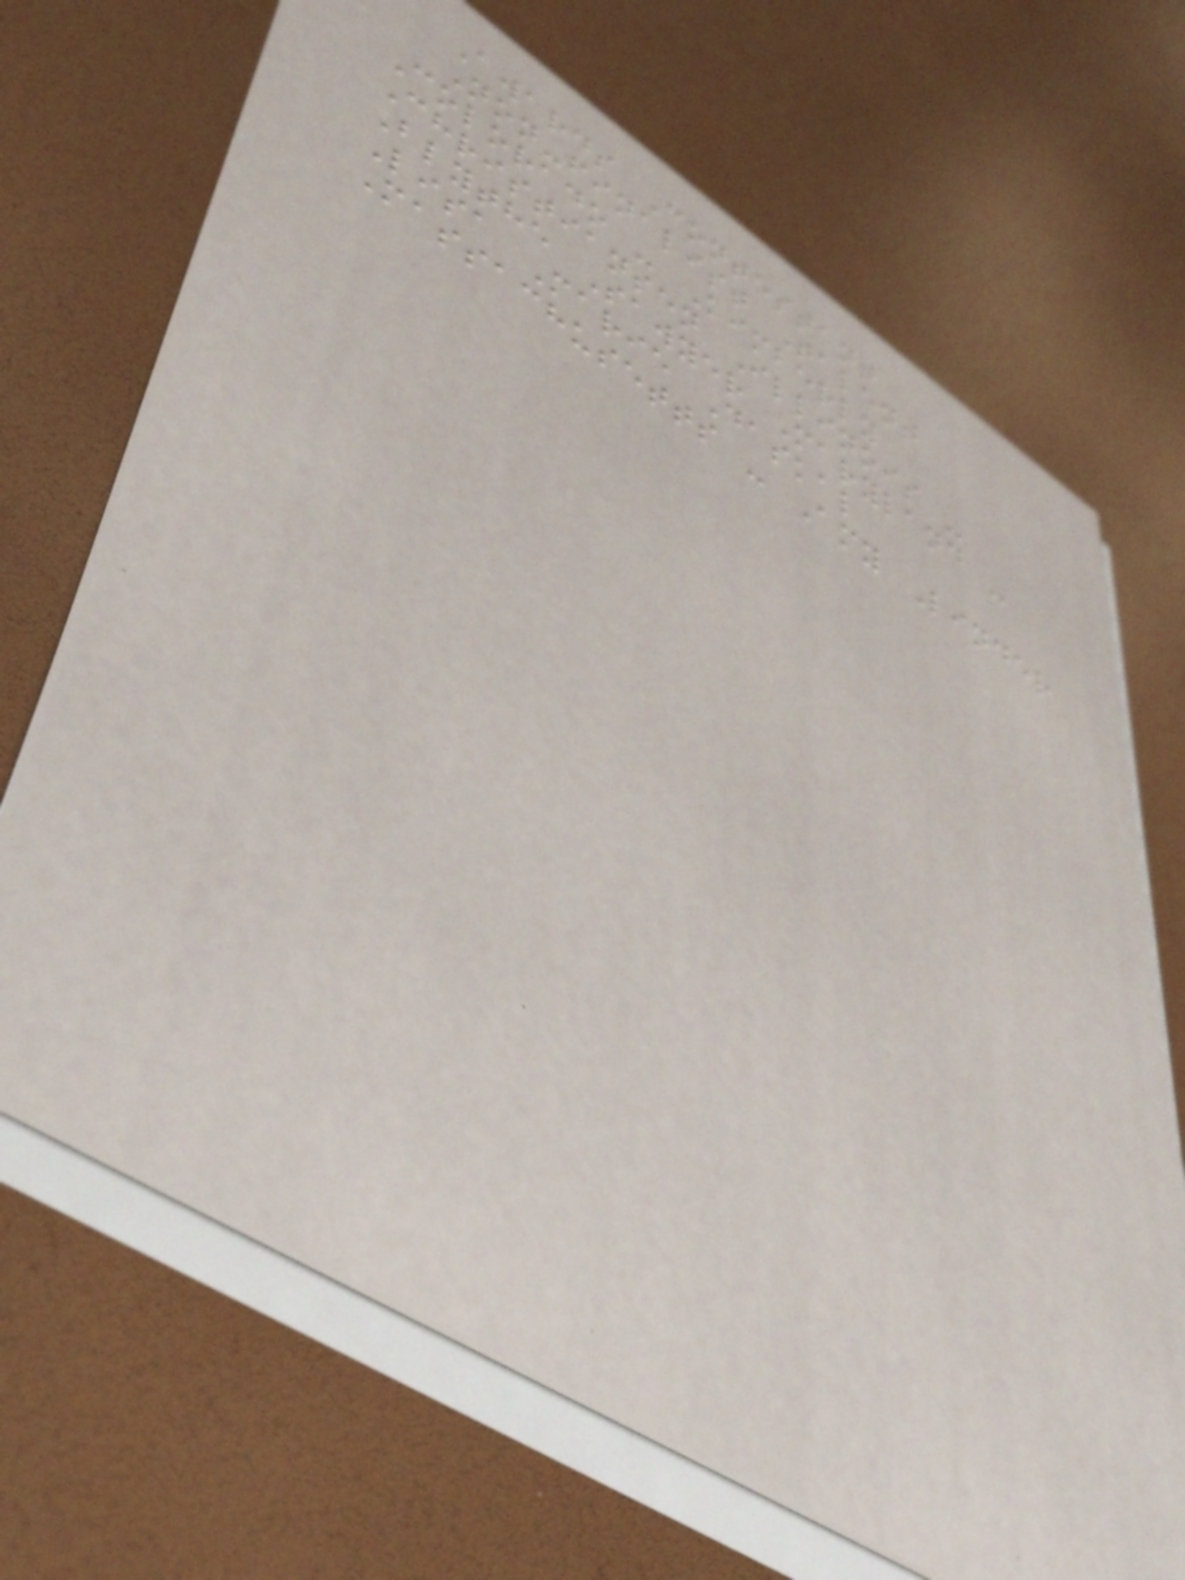Awards Contestant
Non-finalist Talent
Colorado - Kimberly
Christiansen Illinois -
Blythe Sawyer Maryland -
Lisa Marie Daskal
Massachusetts - Amy Linder
